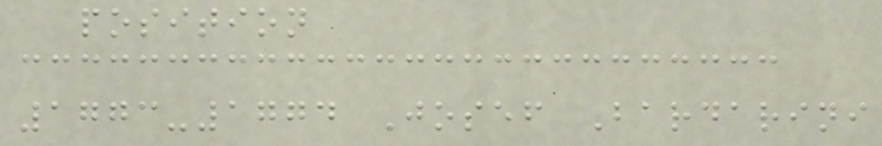position
1773-1774 Josef Bardarini
